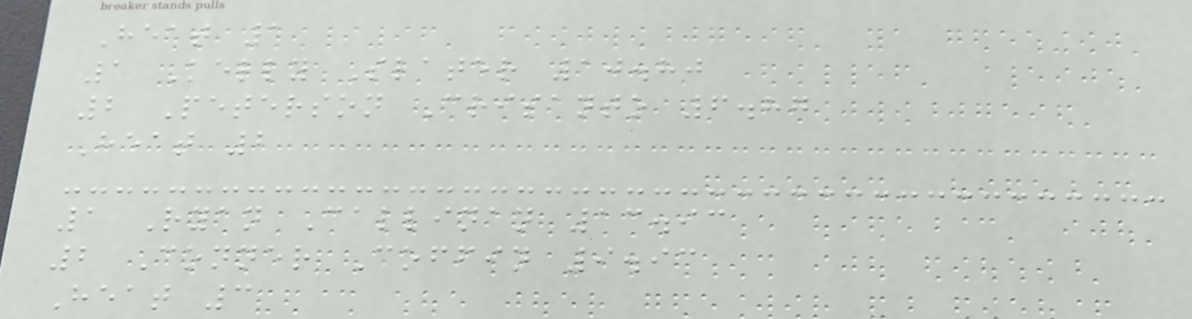Heat 1
1 Kelly Slater 10.80
2 Peterson Crisanto 6.87
Heat 2
1 Ryan Callinan 13.93
2 Conner Coffin 9.93
Heat 3
